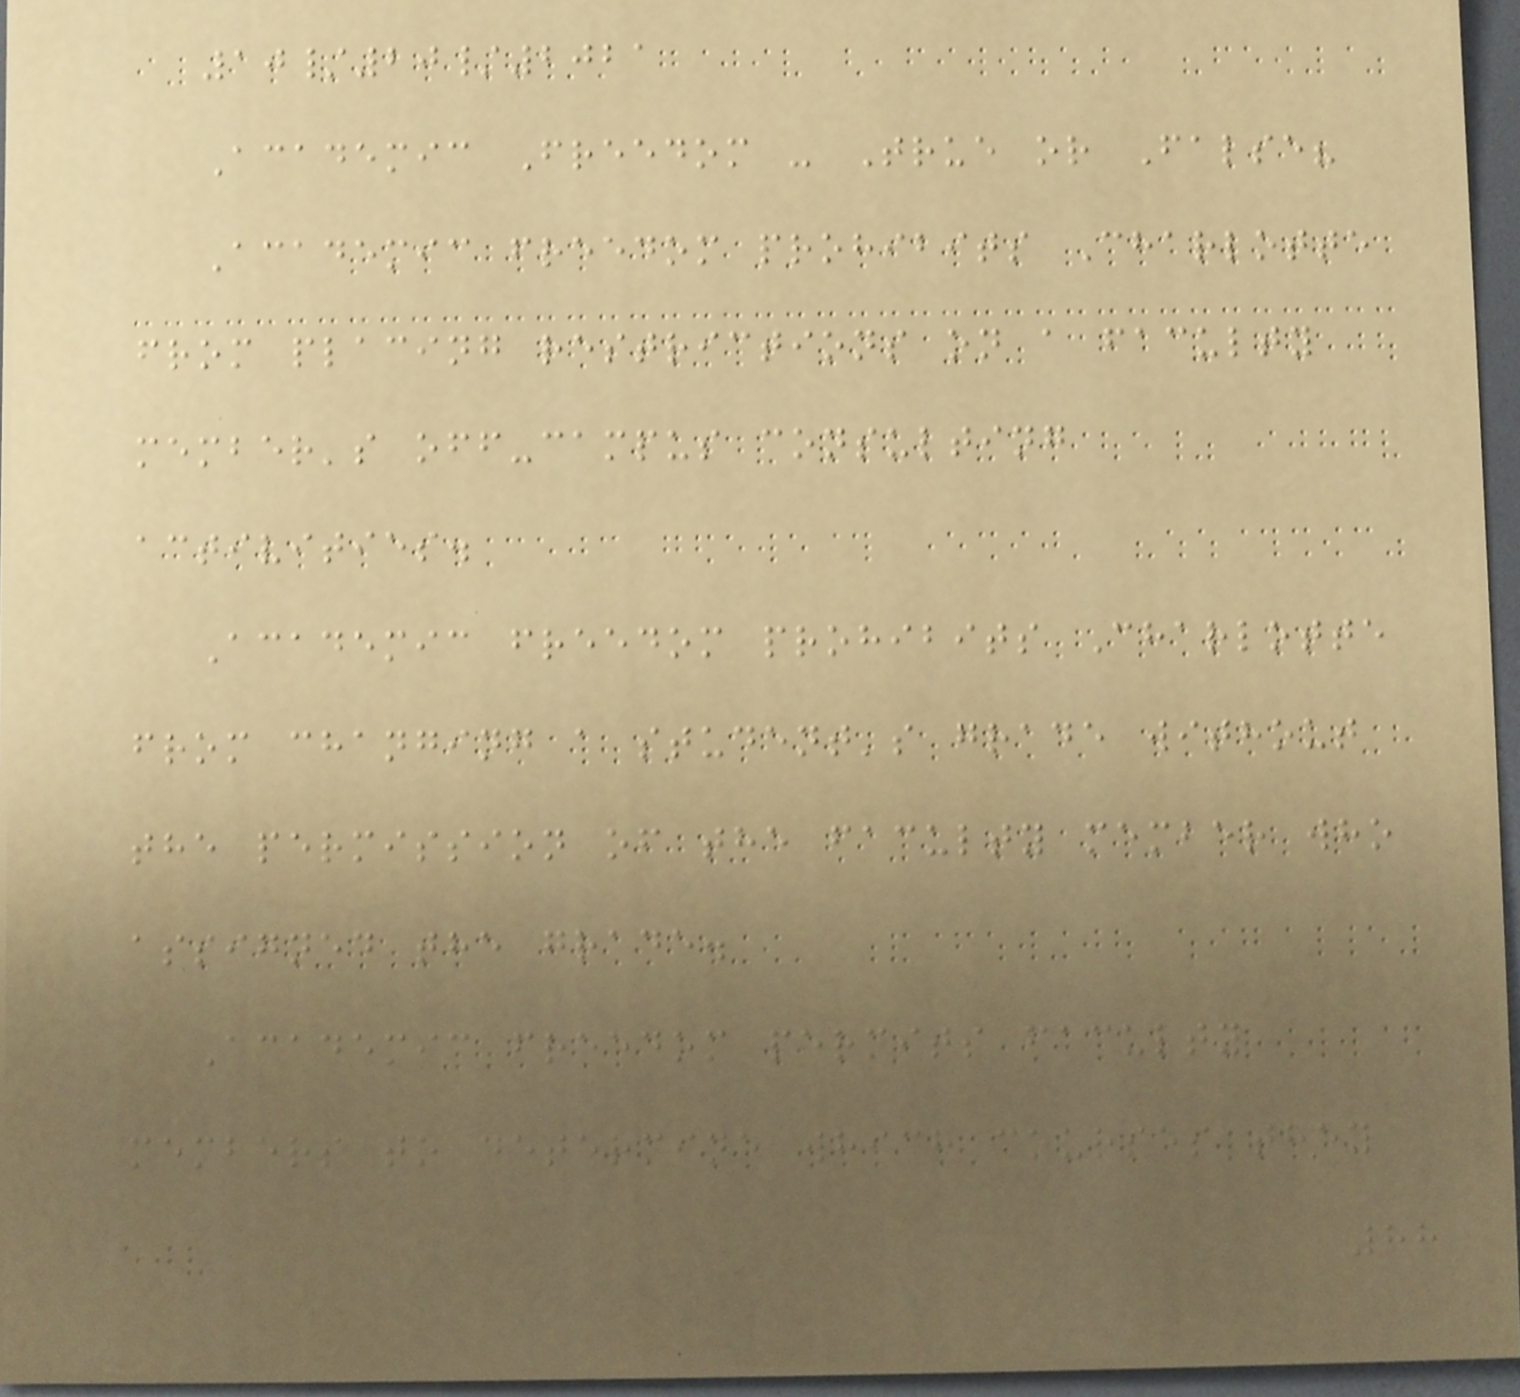10/20/2021
Academic Freedom - True or False?
Academic freedom prohibits Charlotte
from placing restrictions on a faculty
member's off-campus consulting
activities.
Academic freedom prohibits Charlotte
from changing a student's grade without
the permission of the faculty member who
assigned the grade.
Academic freedom permits faculty
members to determine which courses they
88
